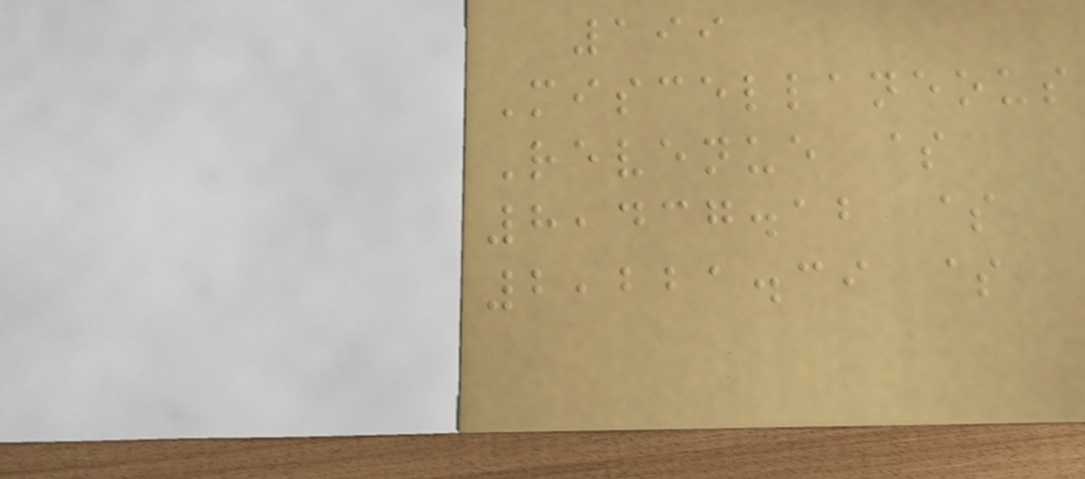199
Miscellaneous
Revenue $
8,437.12 $
2,221.39 $
